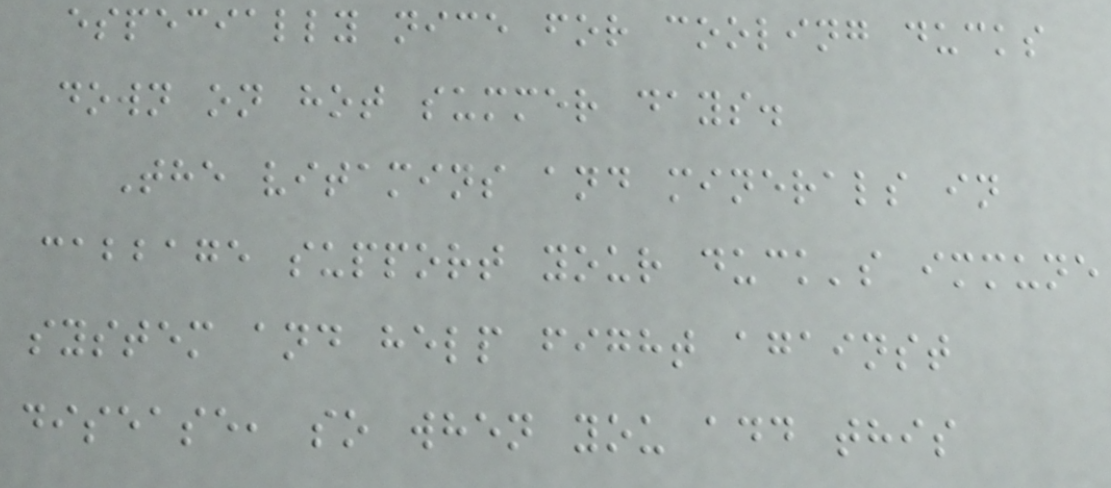especially nice for cooling ducks
down on hot summer days.
The vitamins and minerals in
cabbage support your duck's immune
system and help fight against
disease, so when you add this
